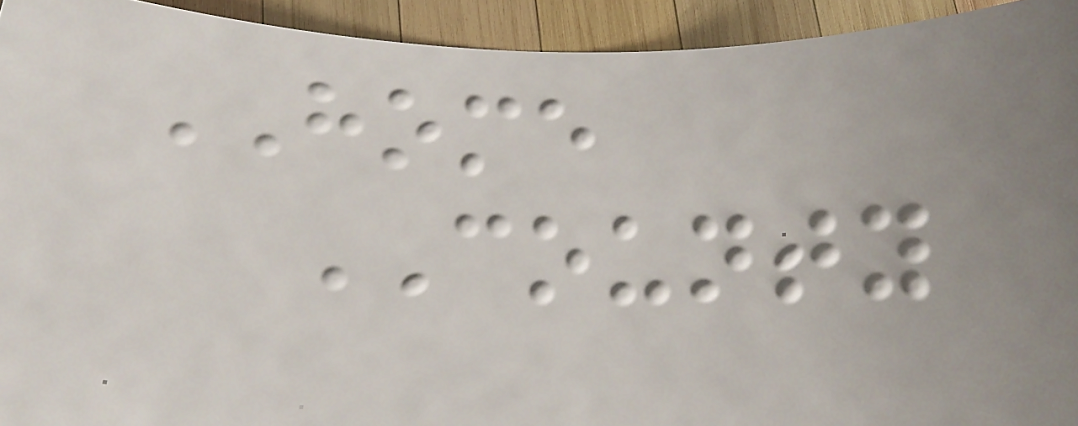HOME
COUNTY
